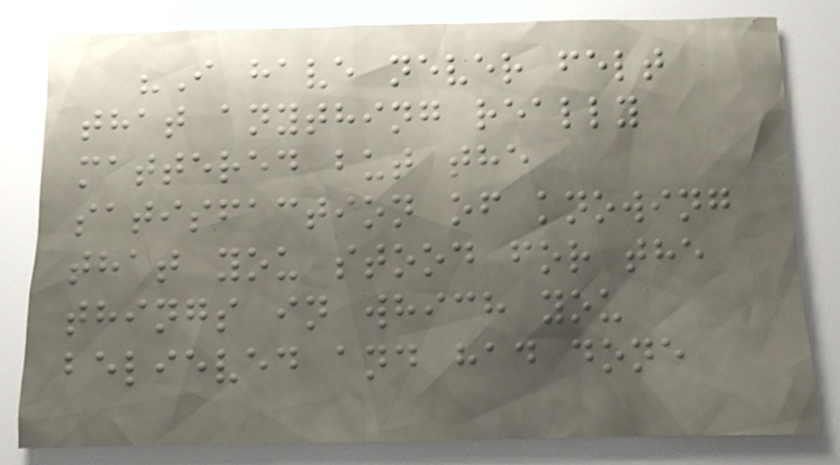"I have never felt
that anything really
mattered but the
satisfaction of knowing
that you stood for the
things in which you
believed and had done
